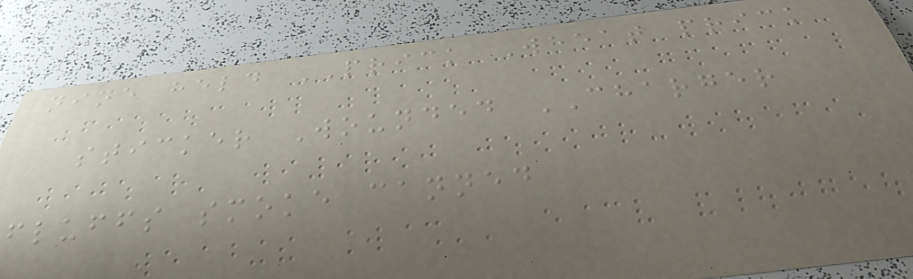nine held PRICK Wheat prick
sticker Wounded CHARGER
fluffs smoke canned
